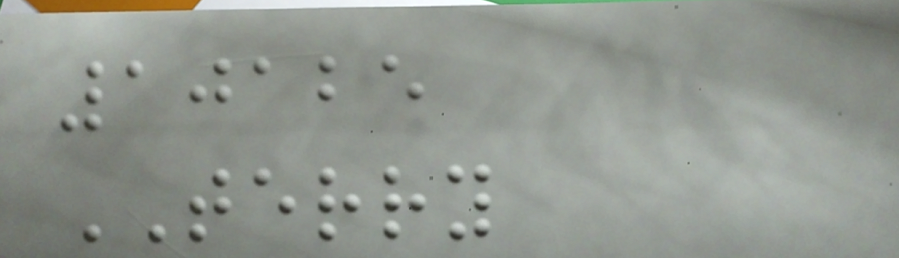10125
TERRY
